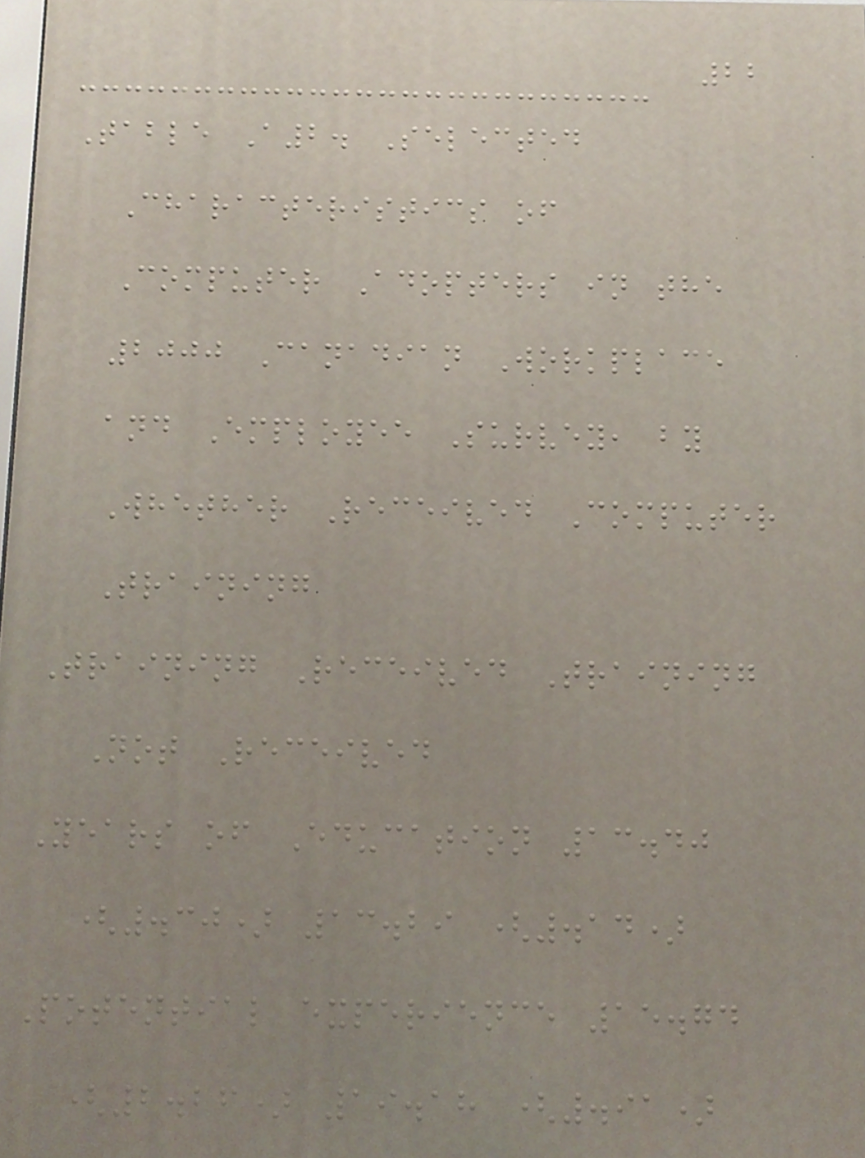22
Table A2. Selected
Characteristics of
Computer Adopters in the
2000 Canadian Workplace
and Employee Survey, by
Whether Received Computer
Training
Training Received Training
Not Received
Years of Education 13.40
(.30) 13.29 (.14)
Potential experience 15.74
(2.26) 19.18 (.91)
